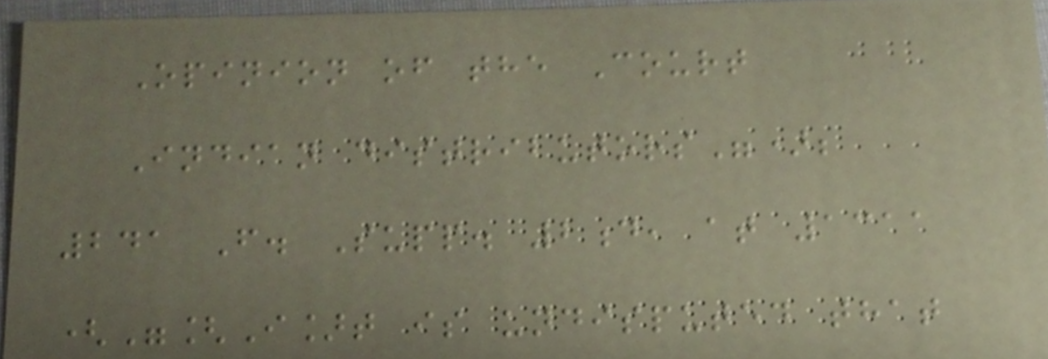Opinion of the Court
Indian distributors");
241 F. Supp. 2d, at 1311
("[I]t is undisputed that
